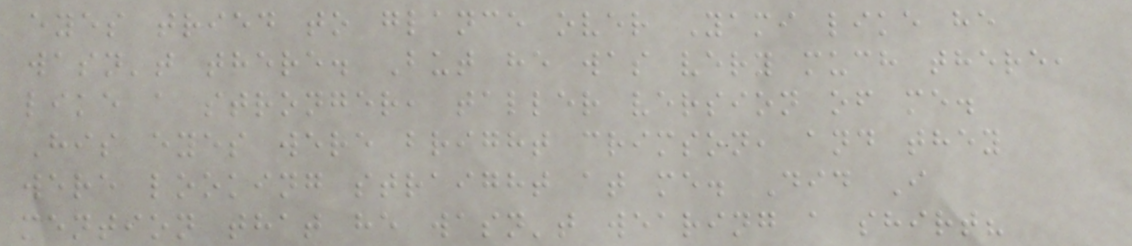eyes tried to glance over Yami like he
wasn't there. But he was very much there,
like a stronger, taller version of me.
His eyes were bright crimson, and they
were looking straight at me. Did I
mention that he wasn't wearing a shirt?
